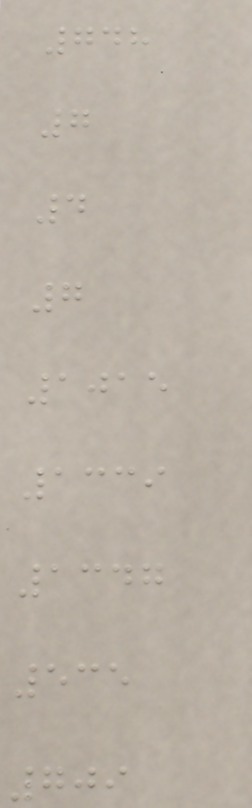748
7
4
7
1015
1339
1347
535
709
